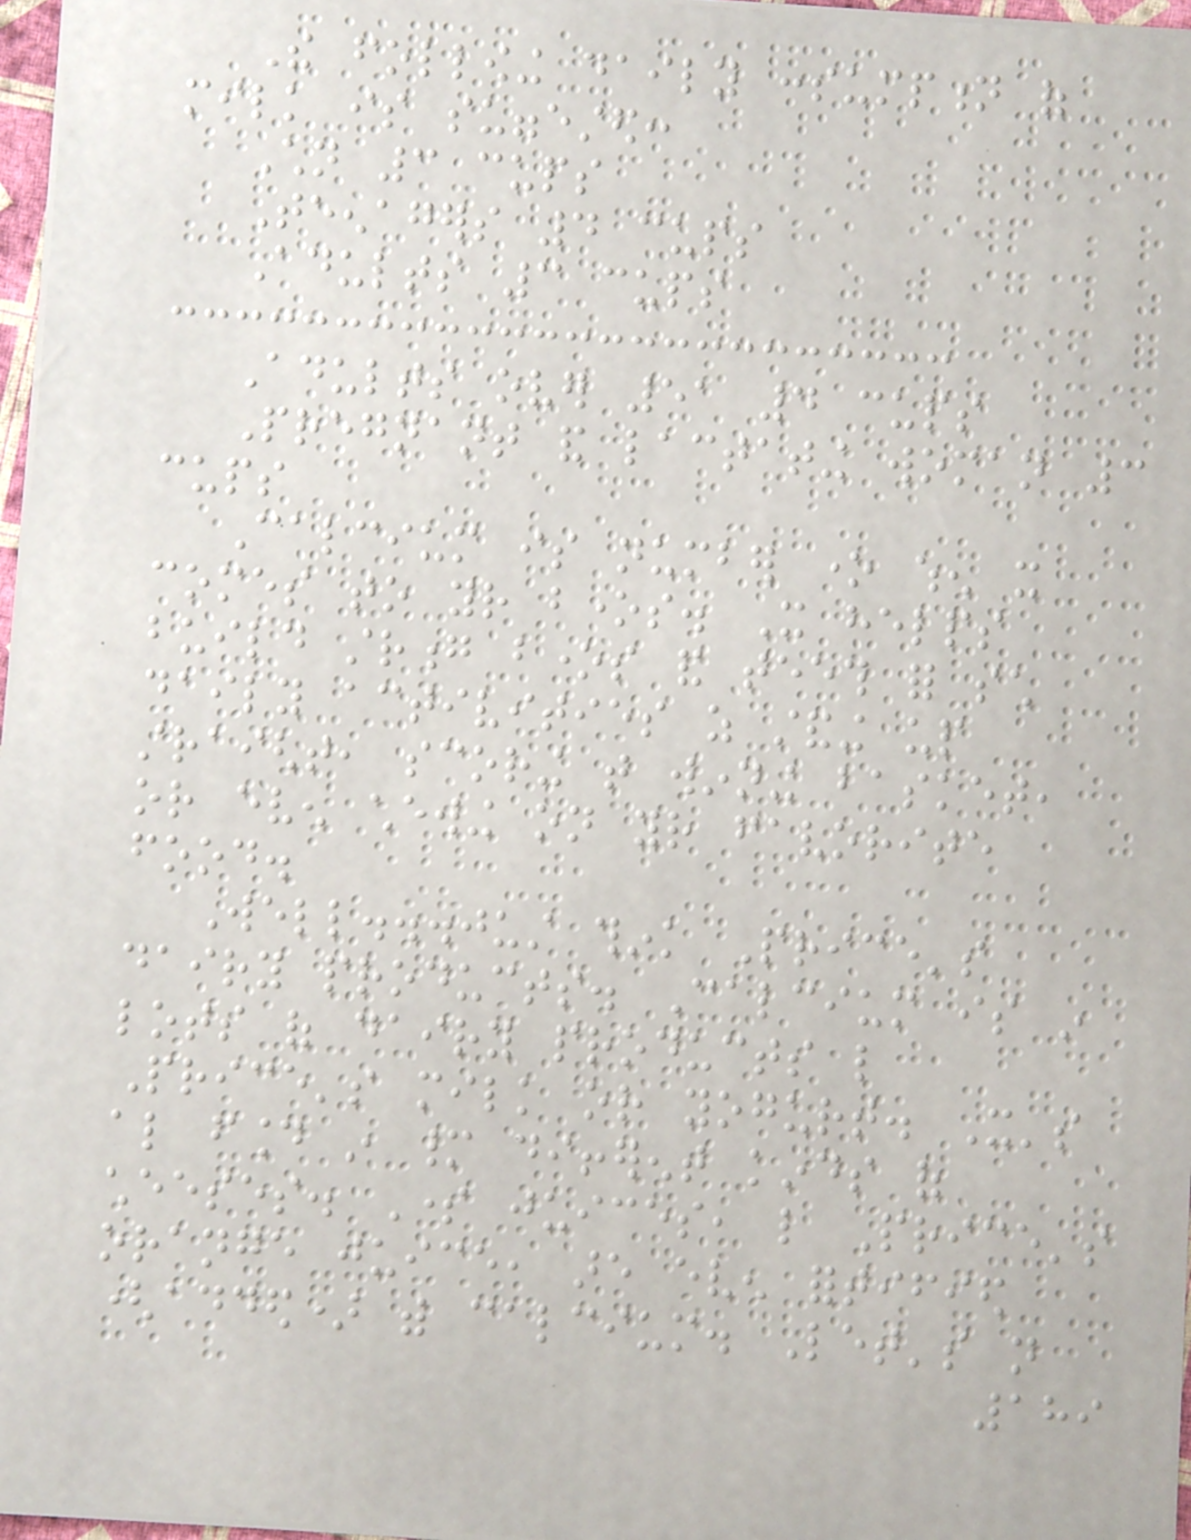The following daily consumption of
milk is suggested:
Children 3 cups
Teenagers 4 cups
Adults 3 cups
Adults over 51 4 cups
Pregnant and lactating woman 3
cups
Calcium is number one when it
comes to your bones. It helps
build strong bones and teeth for such
daily activities as standing up
straight, scoring that winning basket,
or even chewing on your favorite
food.
Well...just think Price's
dairy products. Calcium is in
lots of dairy products like
Price's milk or yogurt. It's
also found in many different kinds of
cheeses. Some juices, like Price's
orange juice, are even fortified
(added) with calcium. Let's not
189
